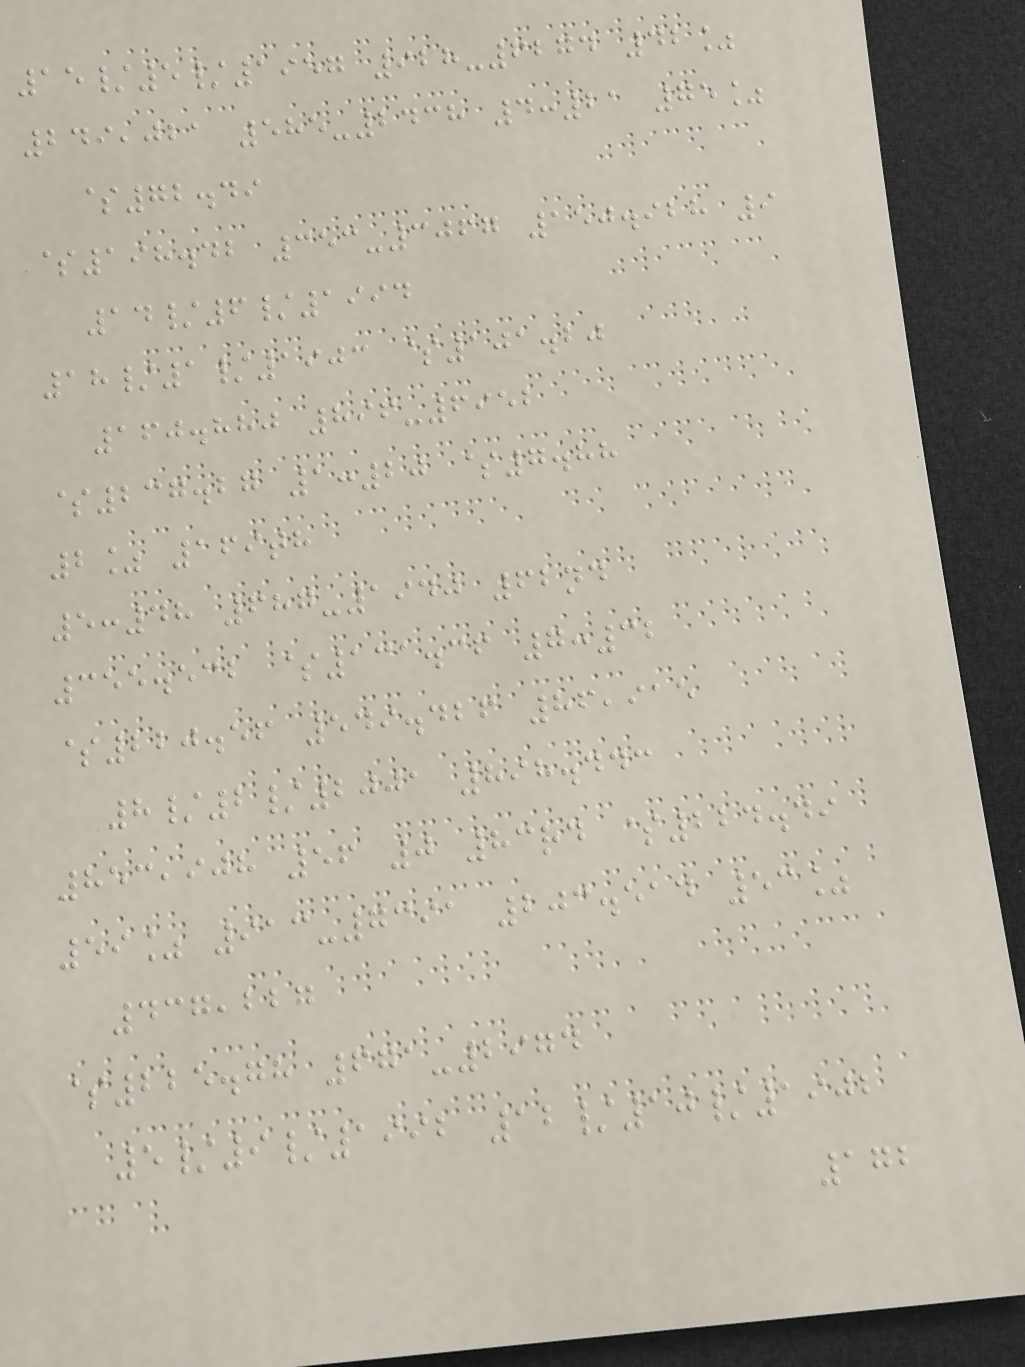15/5/1957 928-6274 42%
249,021 585-2438 4:21 75%
$72.49
$198.42 353-3067 150.928 9
14/6/1994
18/1/1903 $101.20
160.880 896-6952
$237.27 1:20 $7.88
2% 169th
5:48 687-1940 62nd
355.532 $131.36 7:32
$220.56 549.426 86,915
8/2/2001 898.443
853,908 56 0 83rd $224.49
59% 913-7391 203.514 53%
437,227
$225.78 671-2974
5/9/1992 12/10/1902
172
